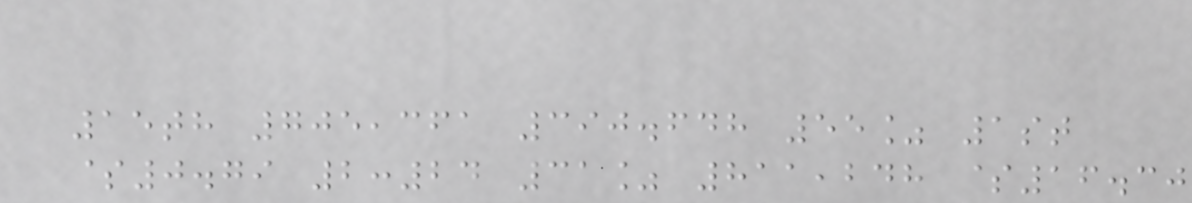15th 705,361 390.648 55% 1st
$0.79 2:24 31% 811,248 $16.30
